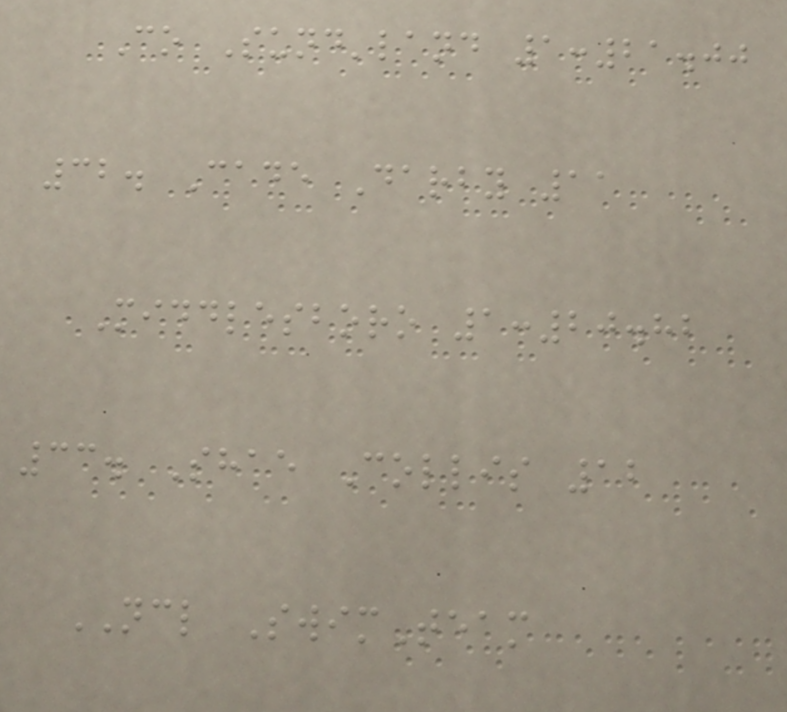Co Sund'land 1:21.00
32. Cade Darby 11
Middlesboro 1:20.82
33. Shae Collis 12
NCL SwimTeam
